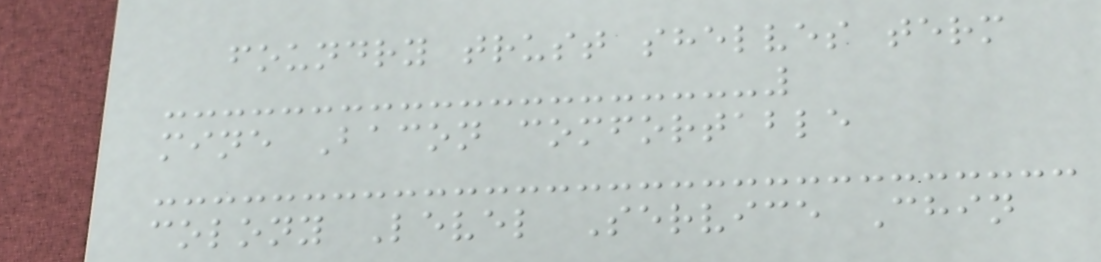foundry trust shelves term
mine Bacon comfortable
colony Level Service Chin
